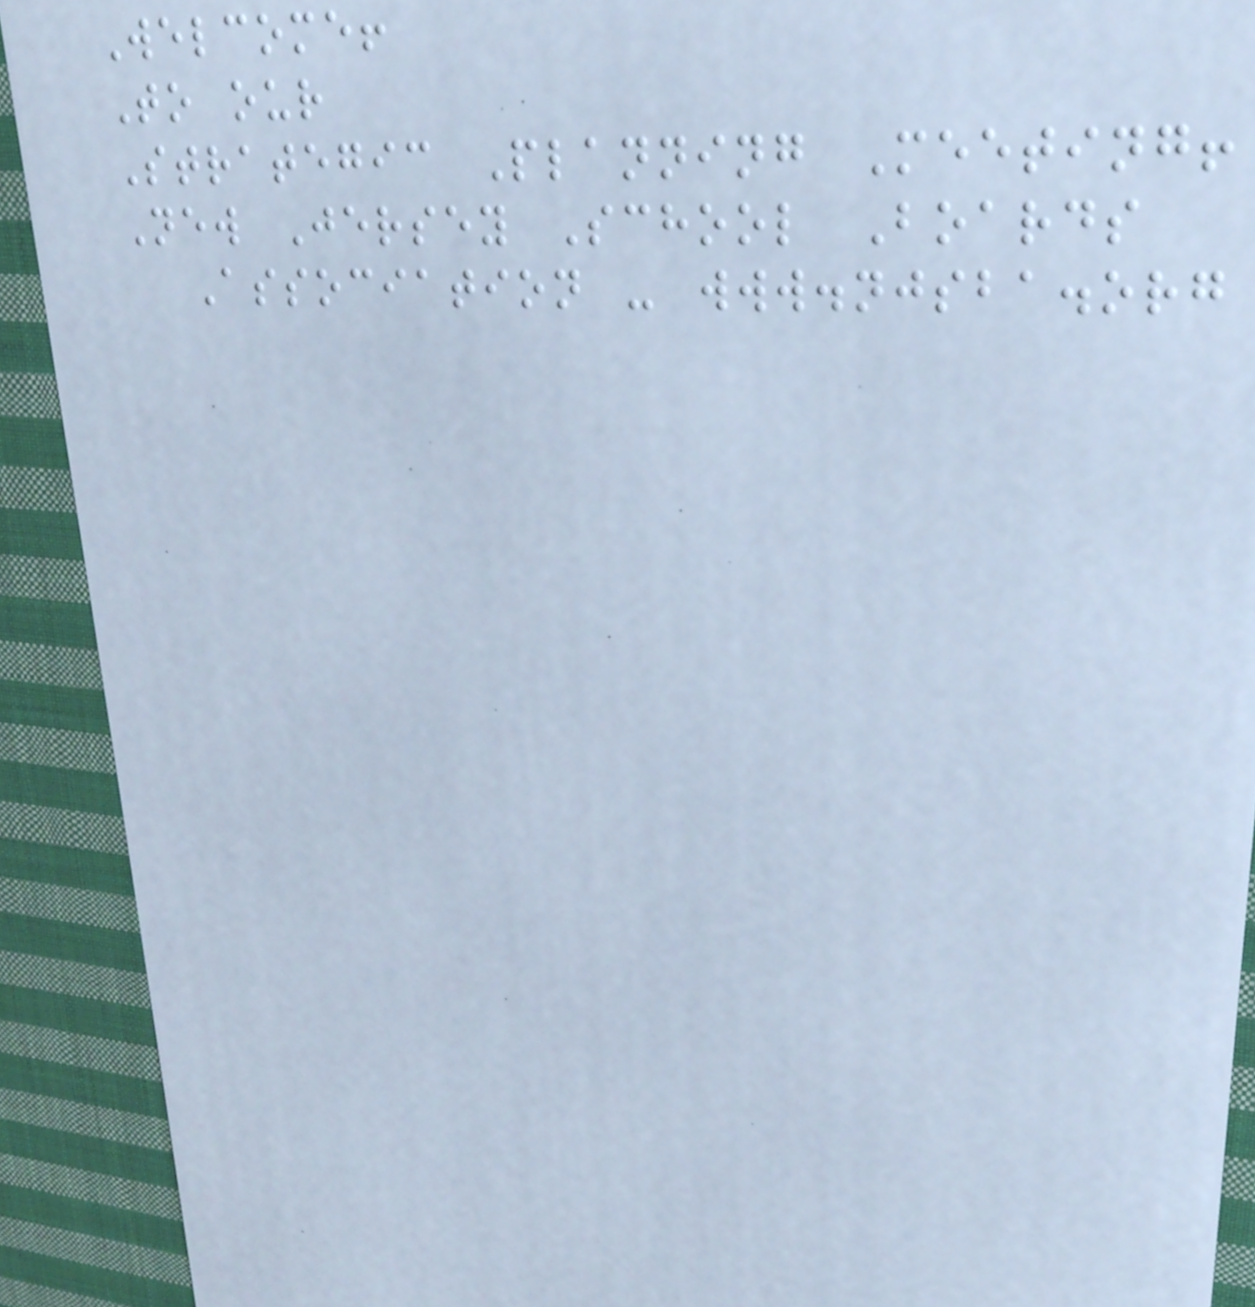Welcome!
To our
Strategic Planning Meeting!
New Jersey School Boards
Association - www.njsba.org
